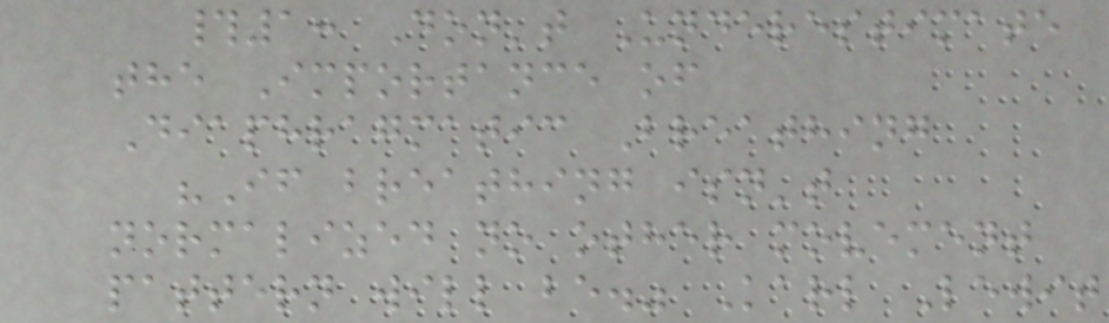#1: Don't Underestimate
the Importance of
Diaphragmatic Breathing
"If breathing isn't
normalized no other movement
pattern will be." Karl Lewit
